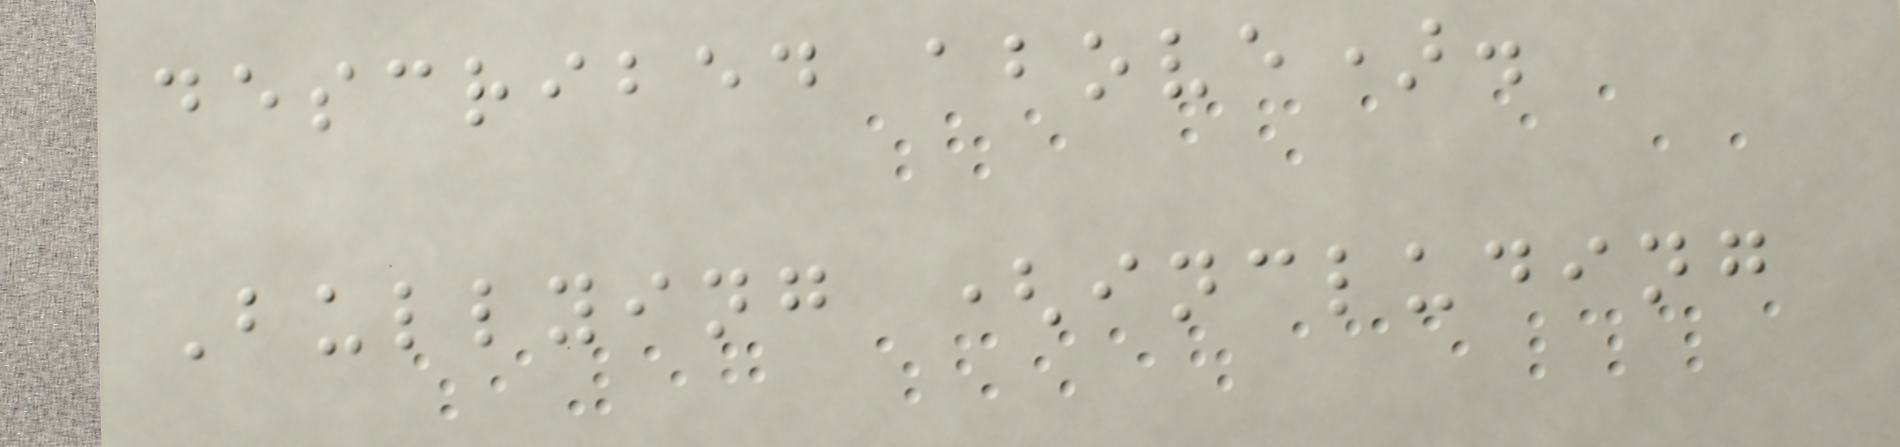described above).
Bullying (including
